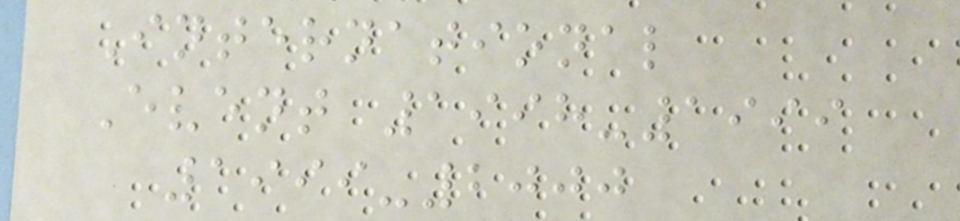International
Event 1998-1999
1999-2000
